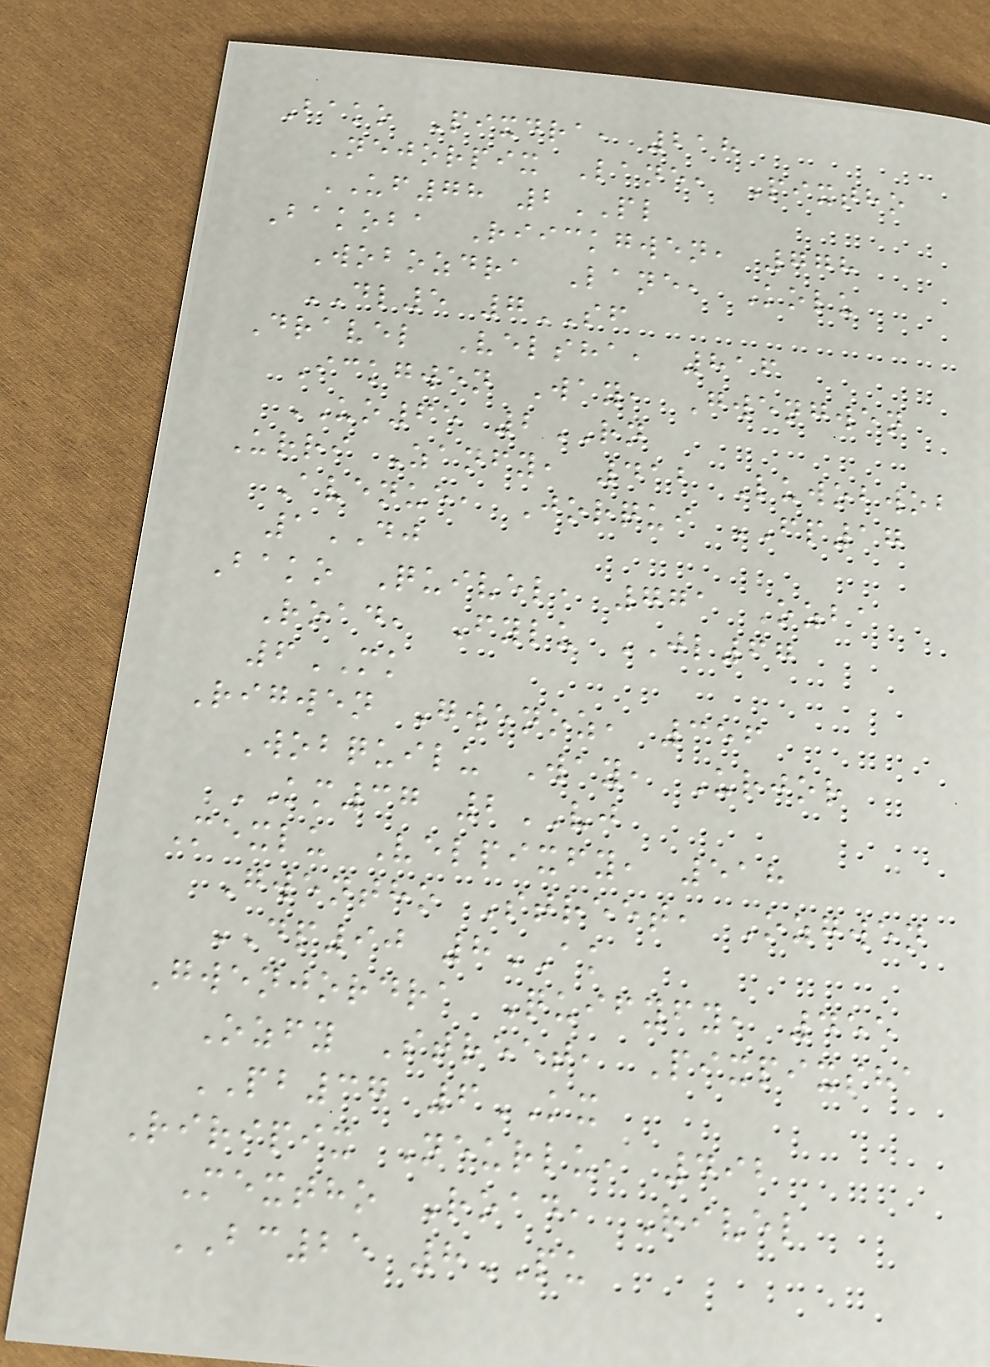Bako Pixdra, 218
Nejorpix Lane, Pixtho
UF78 2PL
Bakoba Riickgwen, 778
Wobozdra Lane, Kolu
DL5 7SF
Dravel Velsha, 816
Ickgwen Way, Gwengwen
UO65 2RN
Urri Zanfy, 412 Luwobwob
Avenue, Jorqui FP17
1DJ
Bako Quivel, 771 Ozba
Road, Fylu JL67
6MK
Rigwen Gwenoz, 356
Wobquilu Way, Urjor
KM37 2VJ
Mexlu Velpixfy, 518
Gwentho Street, Ozgwen
DP90 8AK
Gwenjordra Quifyfy, 455
Ozfy Street, Pixpixsha
PB37 6KX
Riripix Neurlu, 492
Mextho Road, Rivel
BC25 8PU
